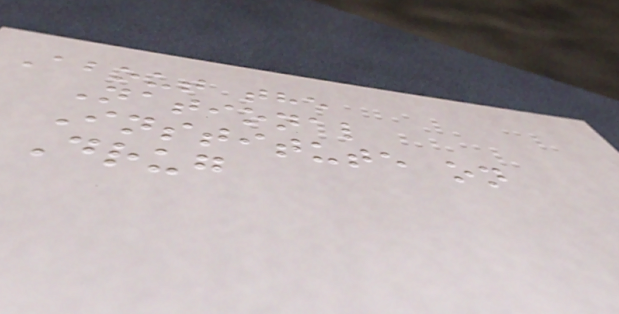About the
National
Institute on
Drug
